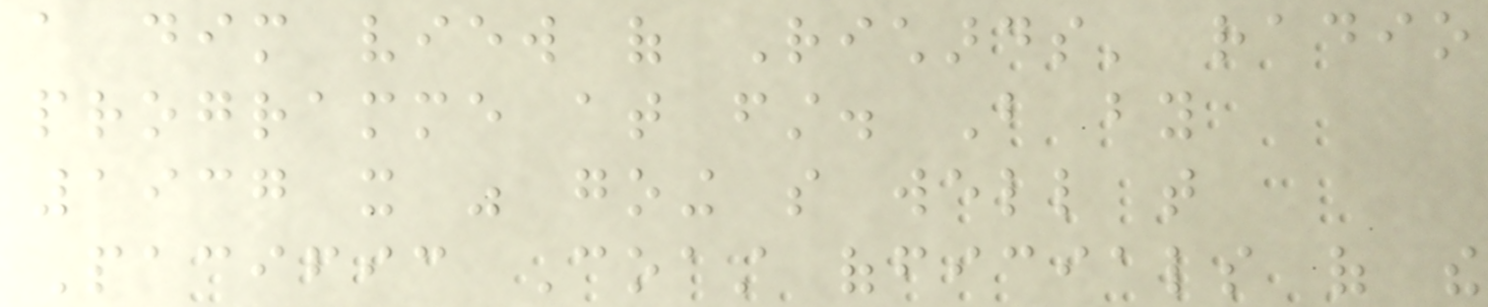a dim view of Richards' radio
programme at first. But by
1937 it was going so well that
Pacific Coast officials of the
